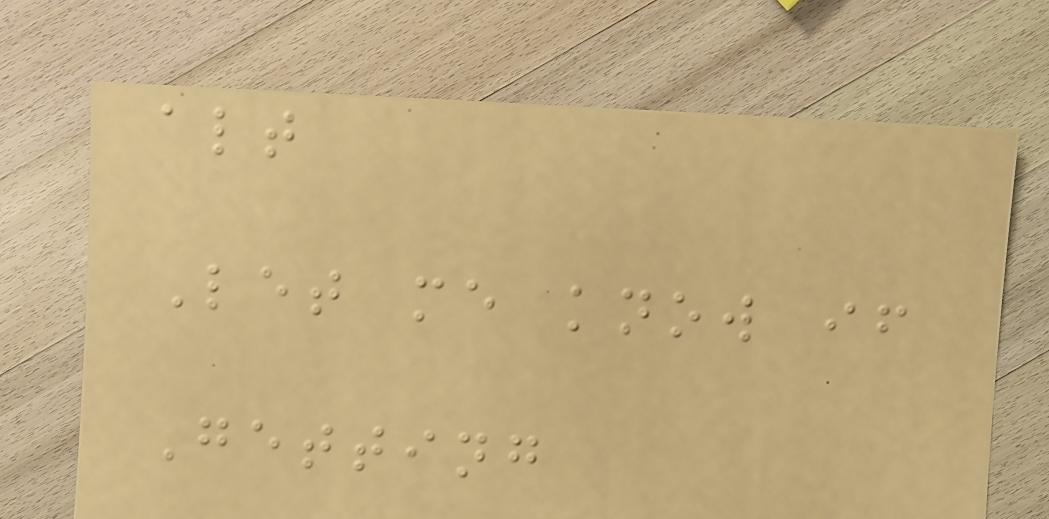alt
Let me know if
Getting
